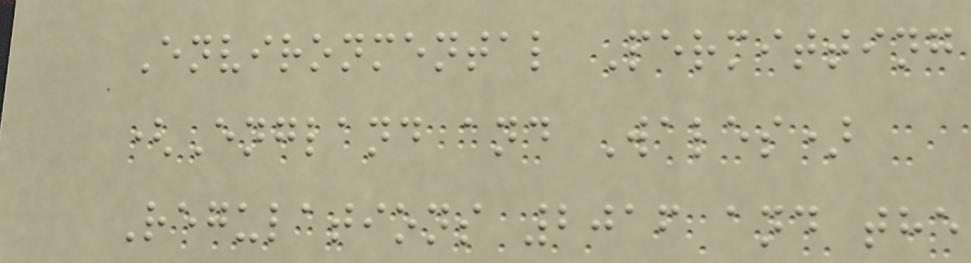Environmental Permitting
(England and Wales)
Regulations 2016 and the
